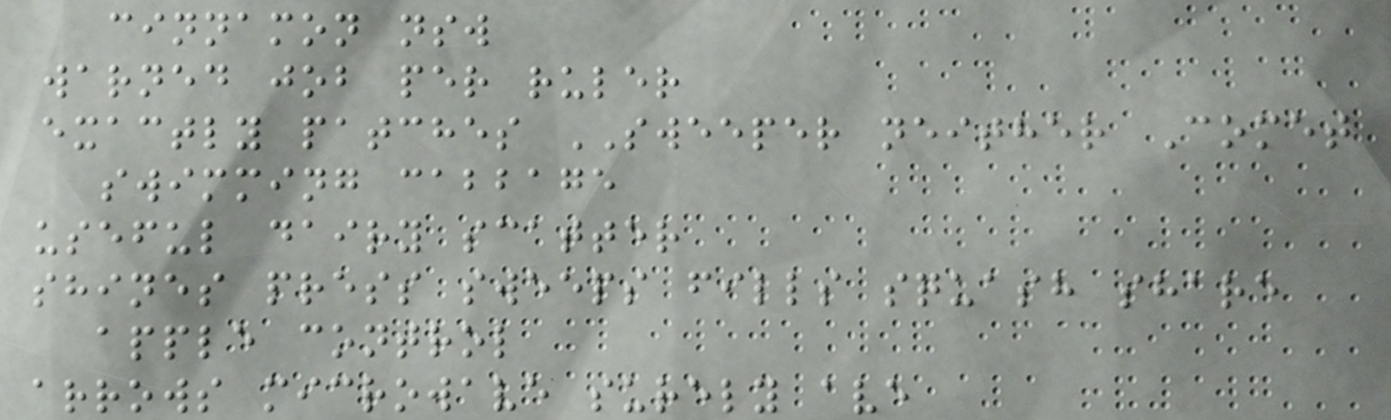cinnamon nsw
warned job per ruler
exactly patches SWEEPER neither Comet
swimming cabbage
useful dairy scatter
shines press sweeps fills squash share
apple control
arrows microwave surely ave
